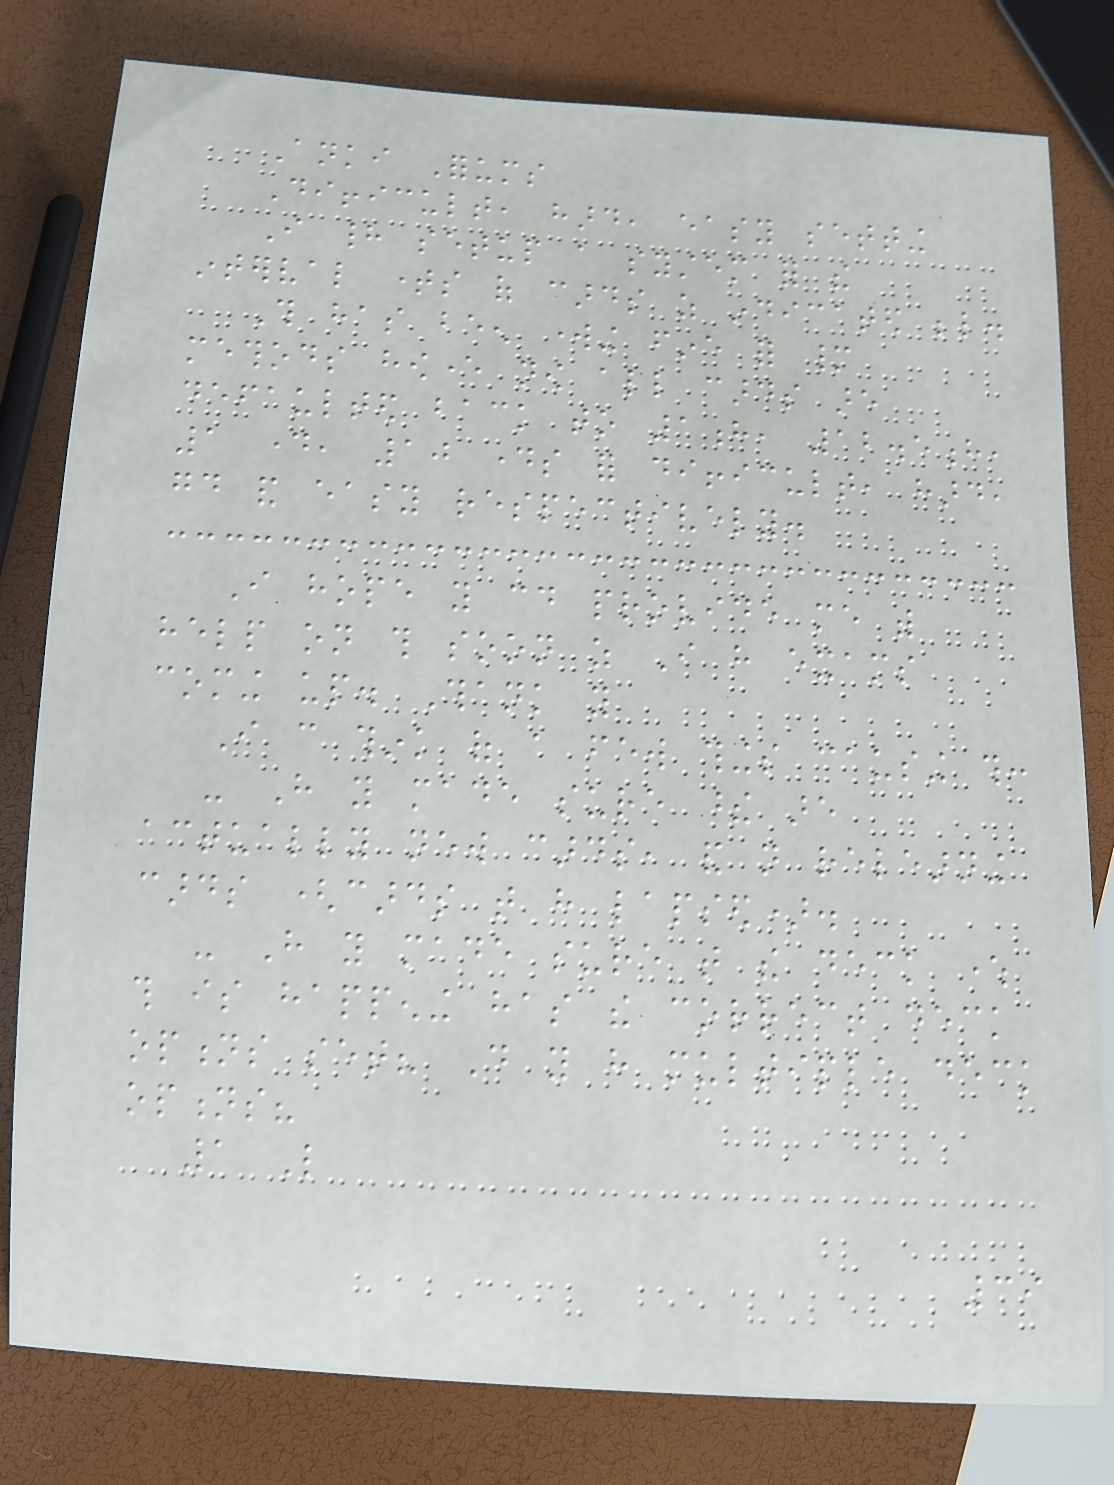Anki Forums
Difficult, hard, easy setting
I had setup a system for the
interval times of cards as indicated below.
This has been working fine for many
methods however now all cards are
defaulted back to 1h, 12.5h,
1 day, 10 days for difficult, hard,
good and easy respectively.
I hope you could provide me with
help on this soon as I have exams
coming up. Thank you
I can think of a few things causing this:
- Have you made sure these are
actually new cards, and not relearning
cards (cards that have lapsed).
- Have you made sure that the deck where
this is happening has the correct deck
options set? Do you have multiple deck
options?
1 Like
39
